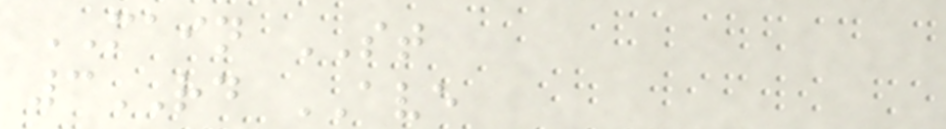MAIN ST
3RD AVE
